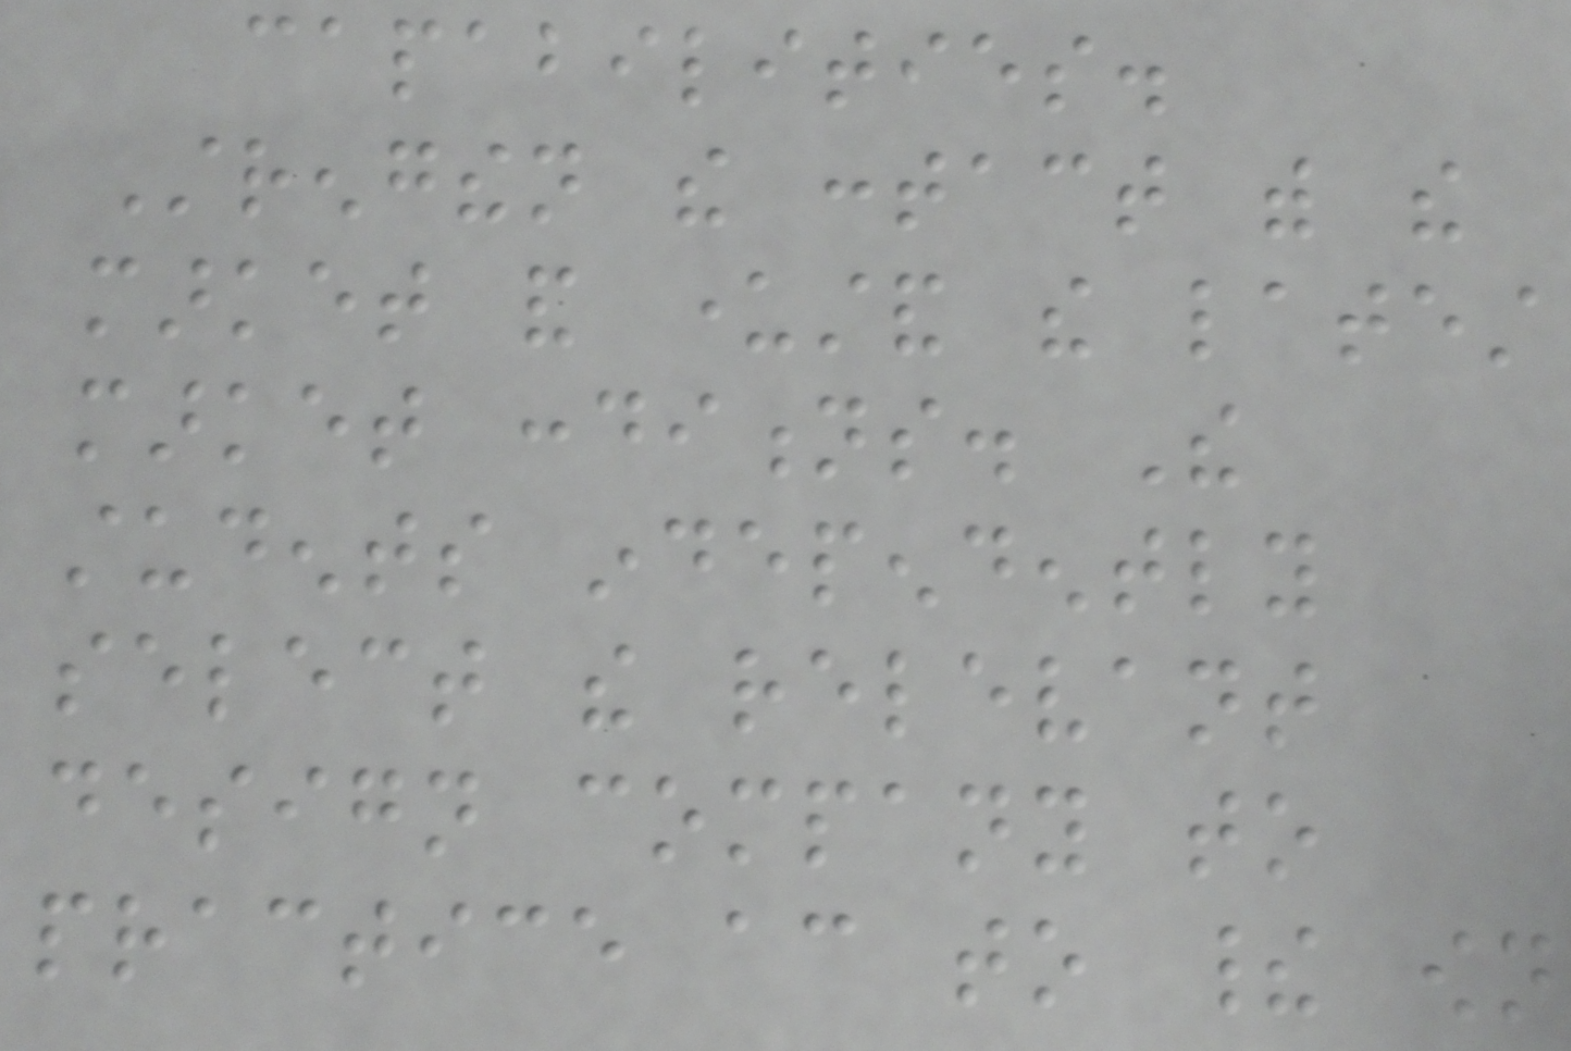capabilities.
Strengthen the contact with the
market and understand the latest
market conditions. The
students independently
select the relevant
design company to
practice according to their own
